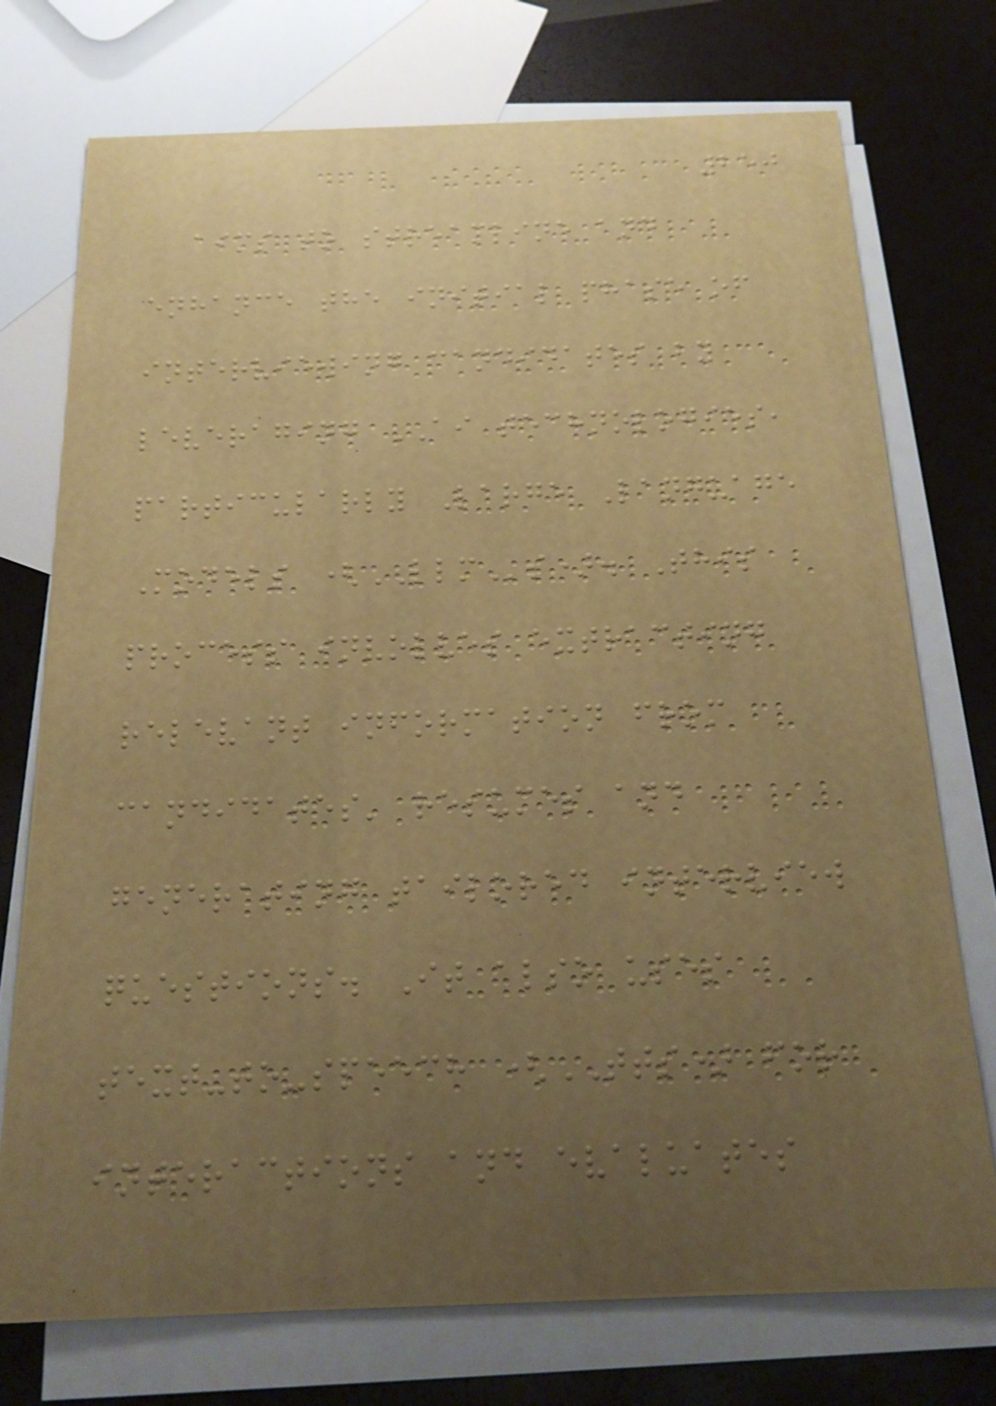250
aims to streamline and
enhance the initial phase of
interviewing candidates by
leveraging AI technologies,
particularly Large Language
Models (LLMs). This
process involves extracting
relevant information from
candidates' resumes and
generating tailored interview
questions. It also uses
text-to-speech (TTS) for
interactions and evaluates
